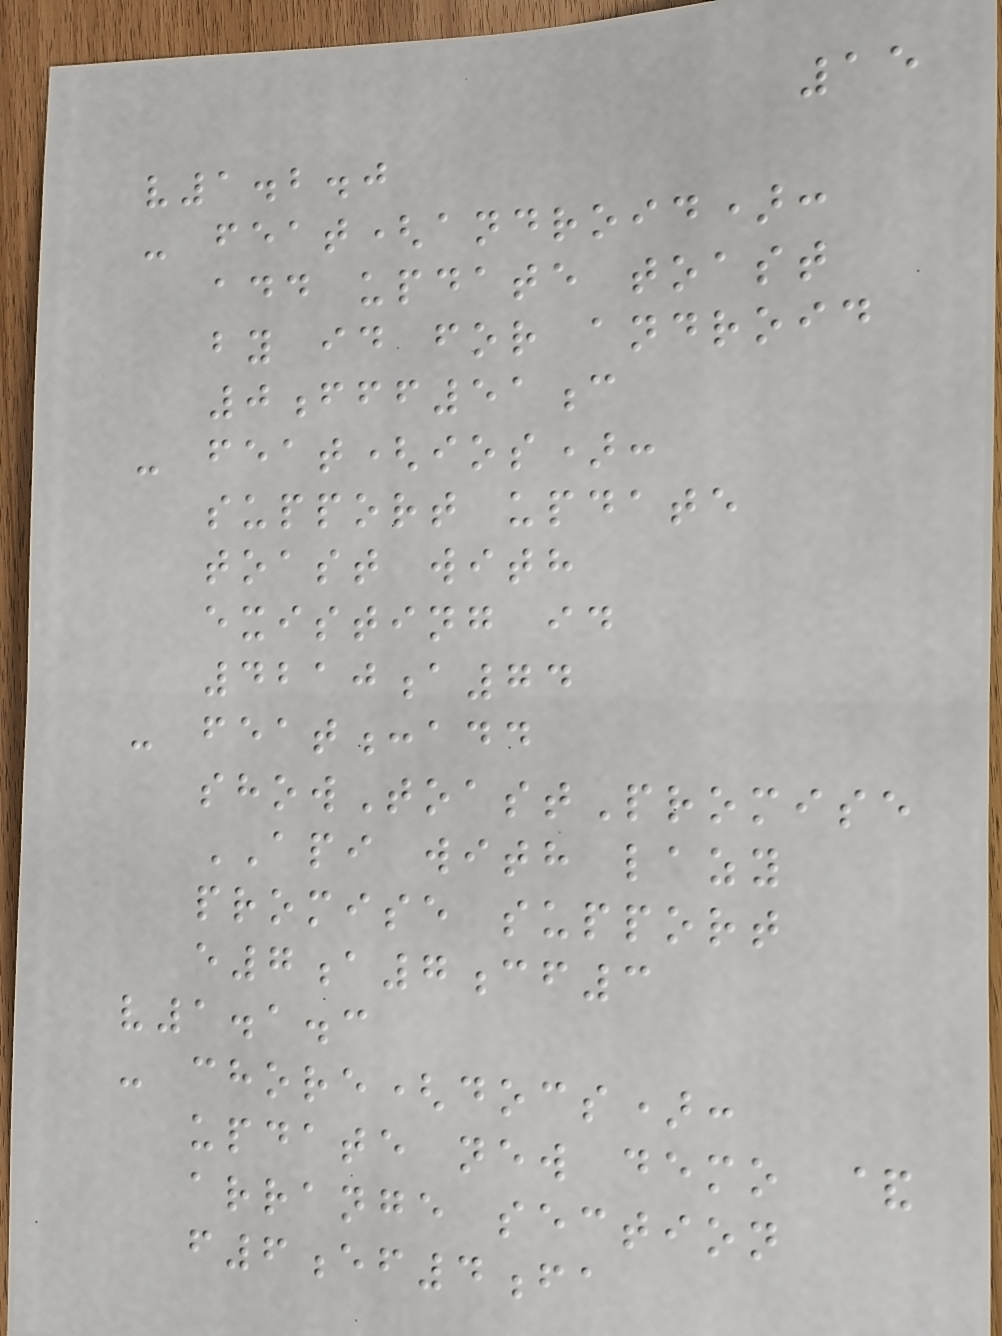15
v1.2.0
- feat(android):
add update toast
by id for android
0fff51c
- feat(ios):
support update
toast with
existing id
4210a74
- feat:add
showToastPromise
API with lazy
promise support
e7a7cf3
v1.1.3
- chore(docs):
update new demo &
arrange section
f6ef4fa
